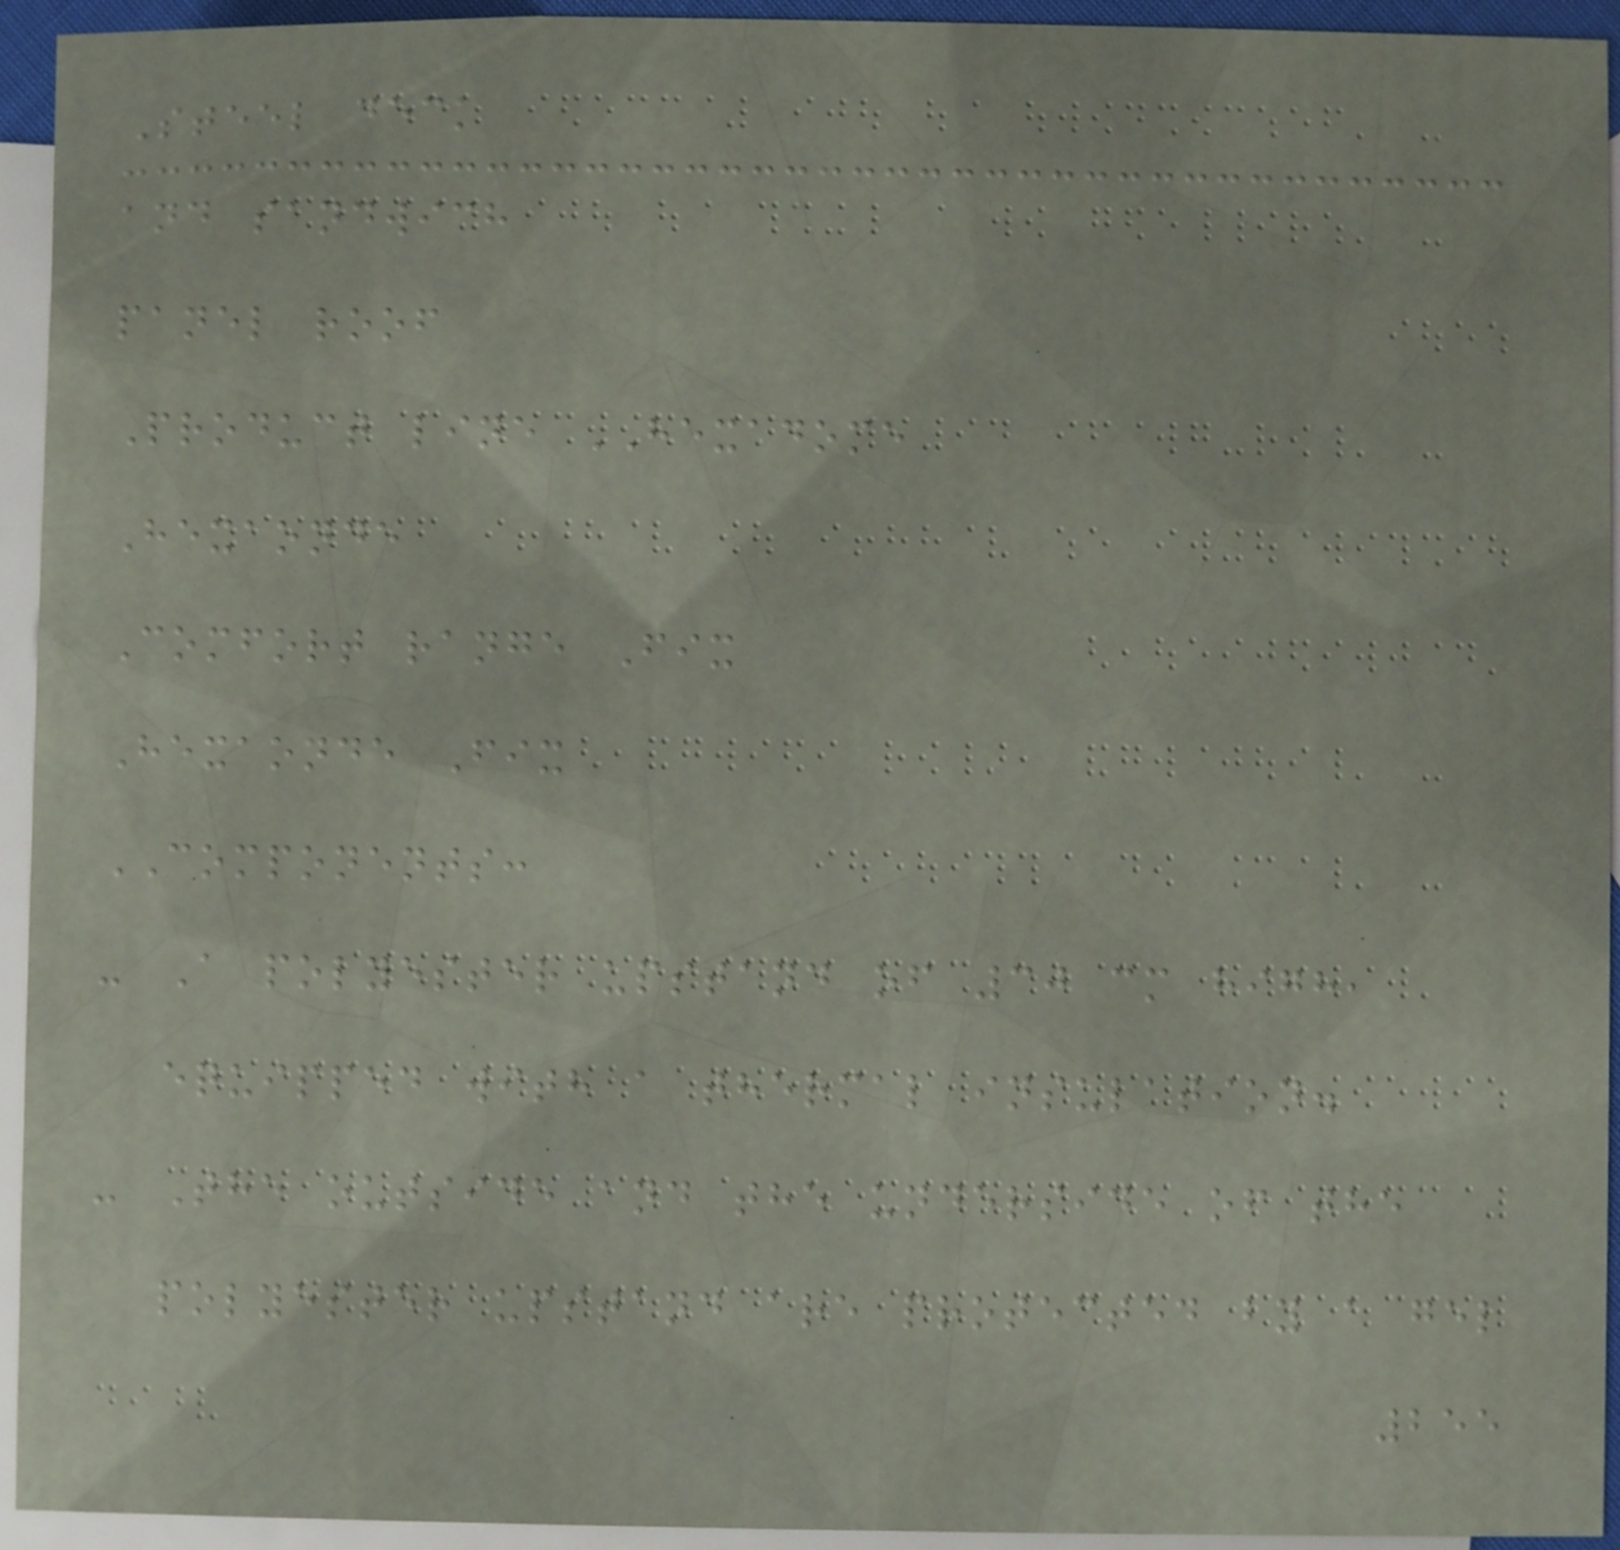Steel deck
and sandwich
panel roof
Product line HEXADOME
Hexaonde
Comfort range Fix
Hexaonde Fix
COMPONENTS:
- A polyester upstand of 30 cm high,
equipped with a thermal insulation.
- The outside and the underside of the
polyester upstand are protected by a gel
255
